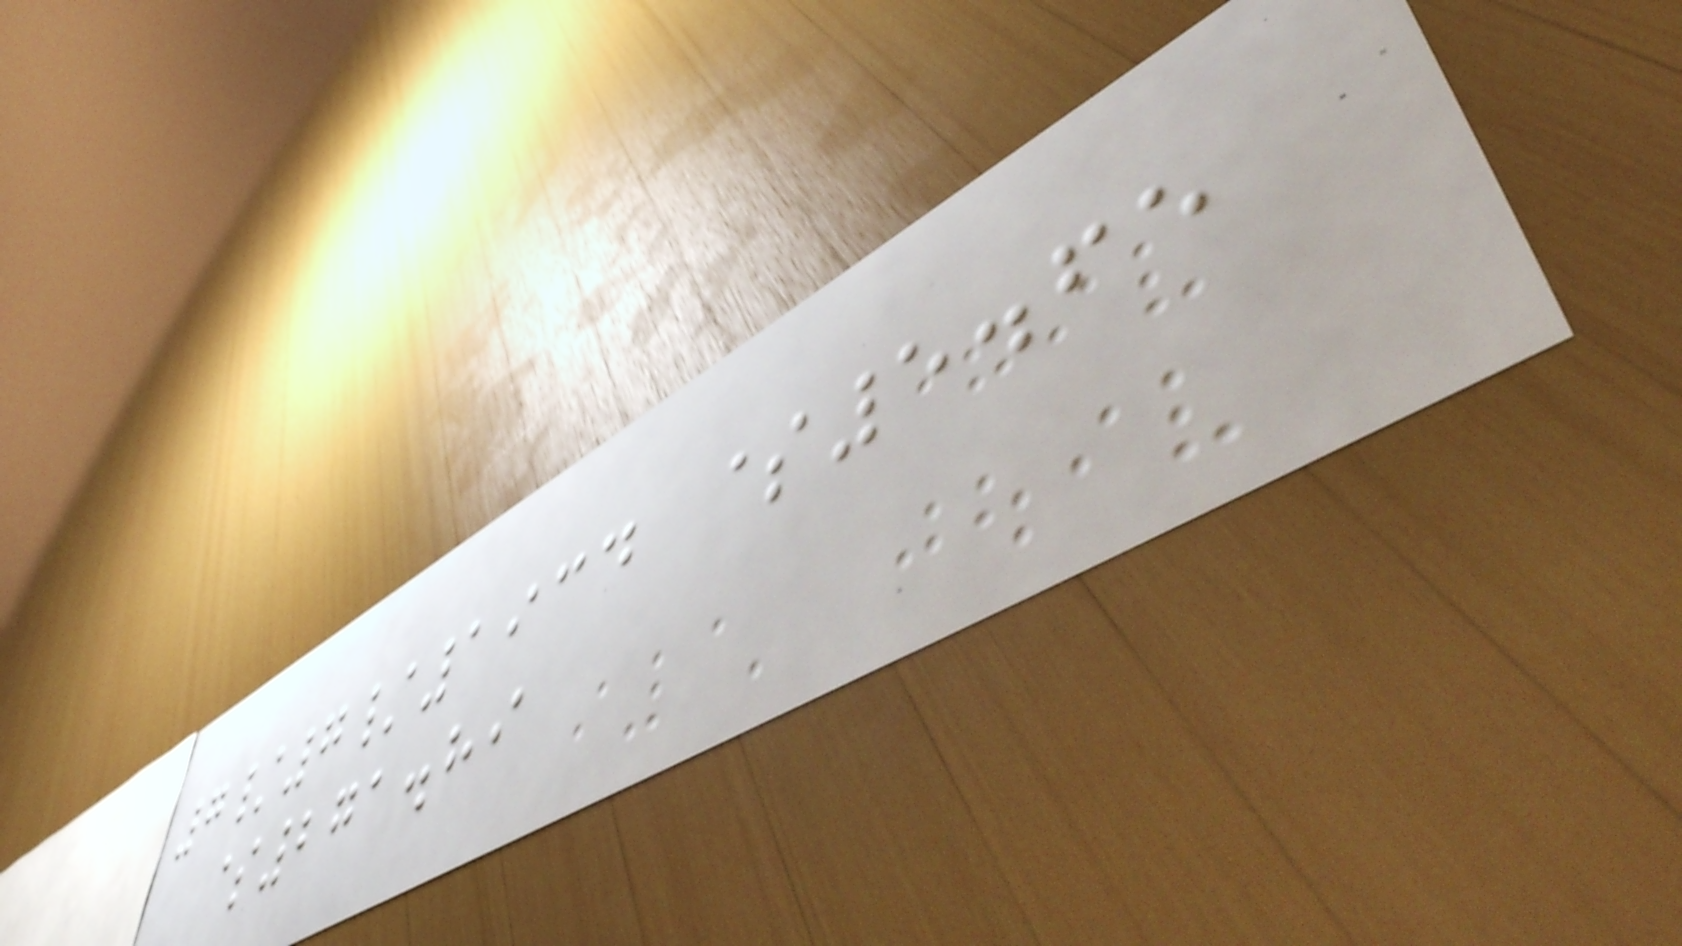7/7/1934 $5.65
$271.89
